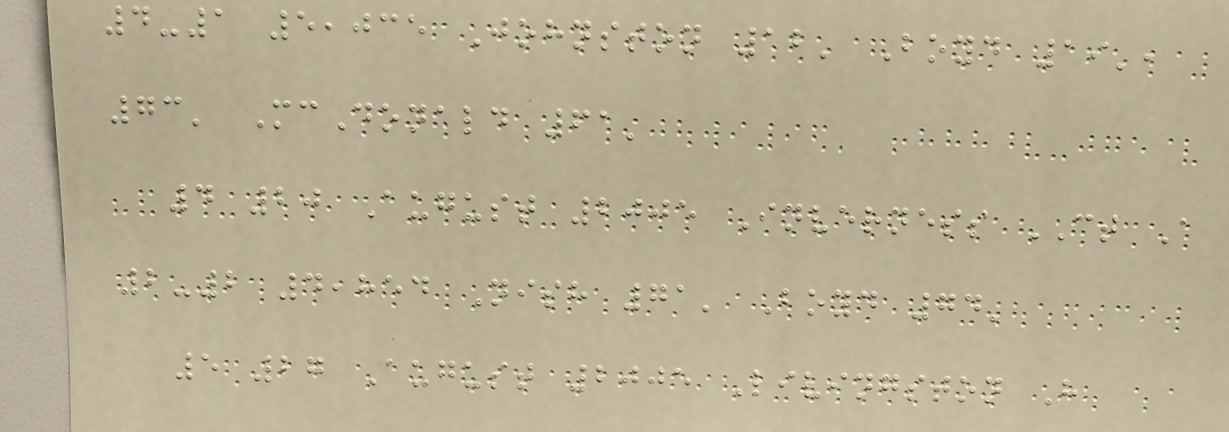4-1 5,035 Johnston 12' Boyd 19',
73' McDonald 61'
4 20 August 2005 Inverness CT A
2-2 4,854 Nish 71' Boyd 74'
5 27 August 2005 Livingston H
